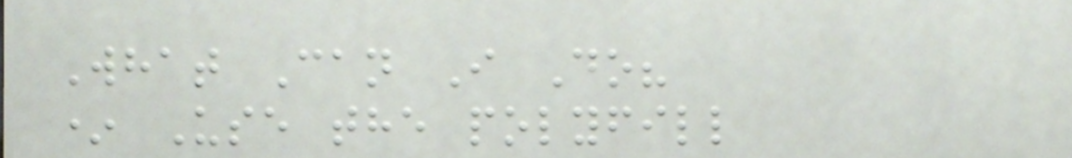What Can I Do?
* Use the polyfill
